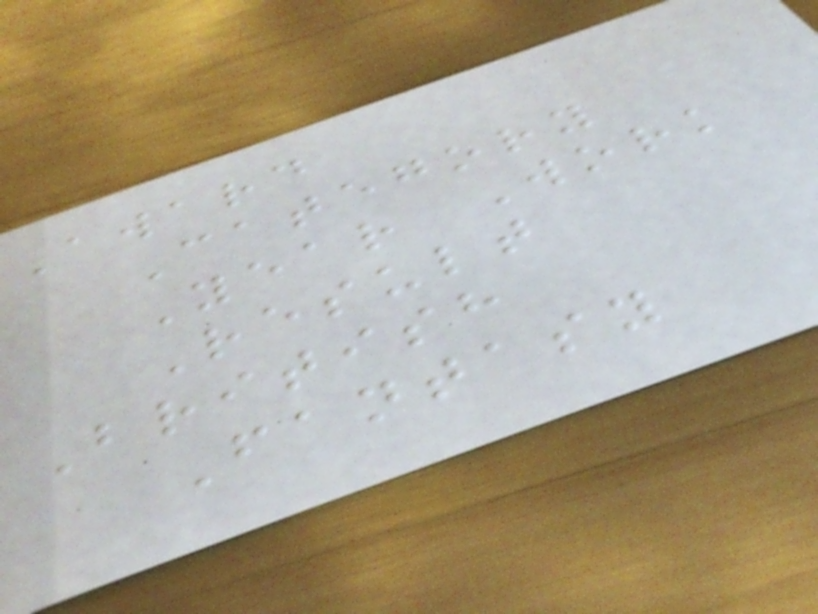Award
Category
Year Work
Result
British
Fantasy
